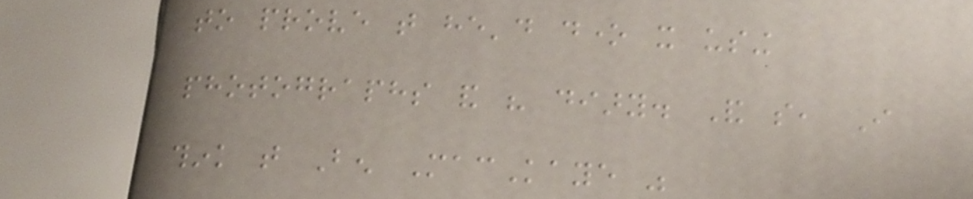to prove that he'd done it using
photographs and his diary. And so, I
think that Ben MacKaye was
